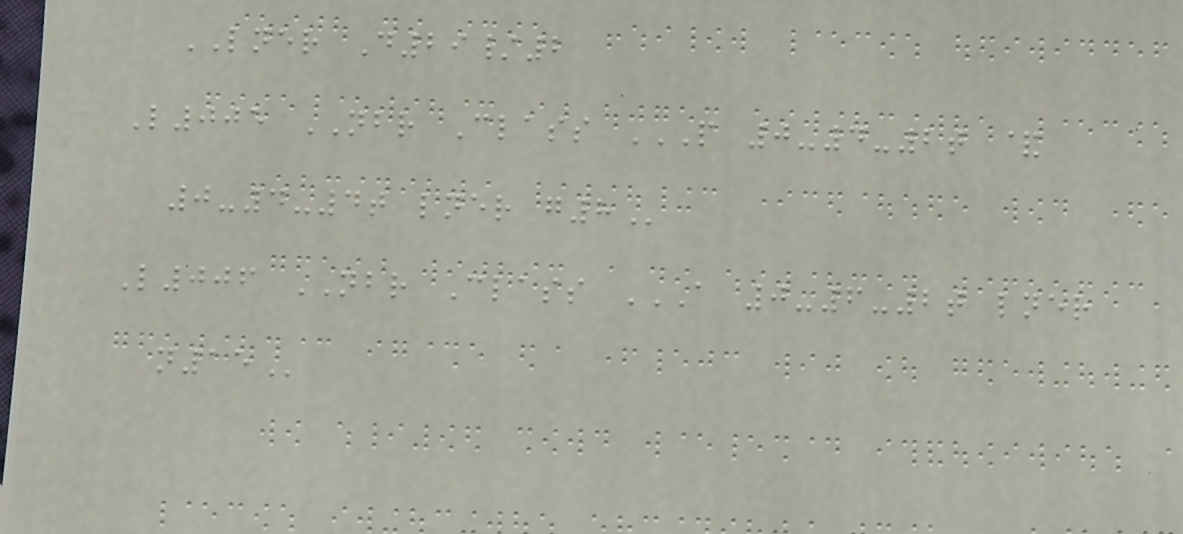LNER D29/2
L005 NBR Class P 0-4-2T &
0-4-4T LNER G8
L006 NBR Class A 0-6-2T LNER
N15
